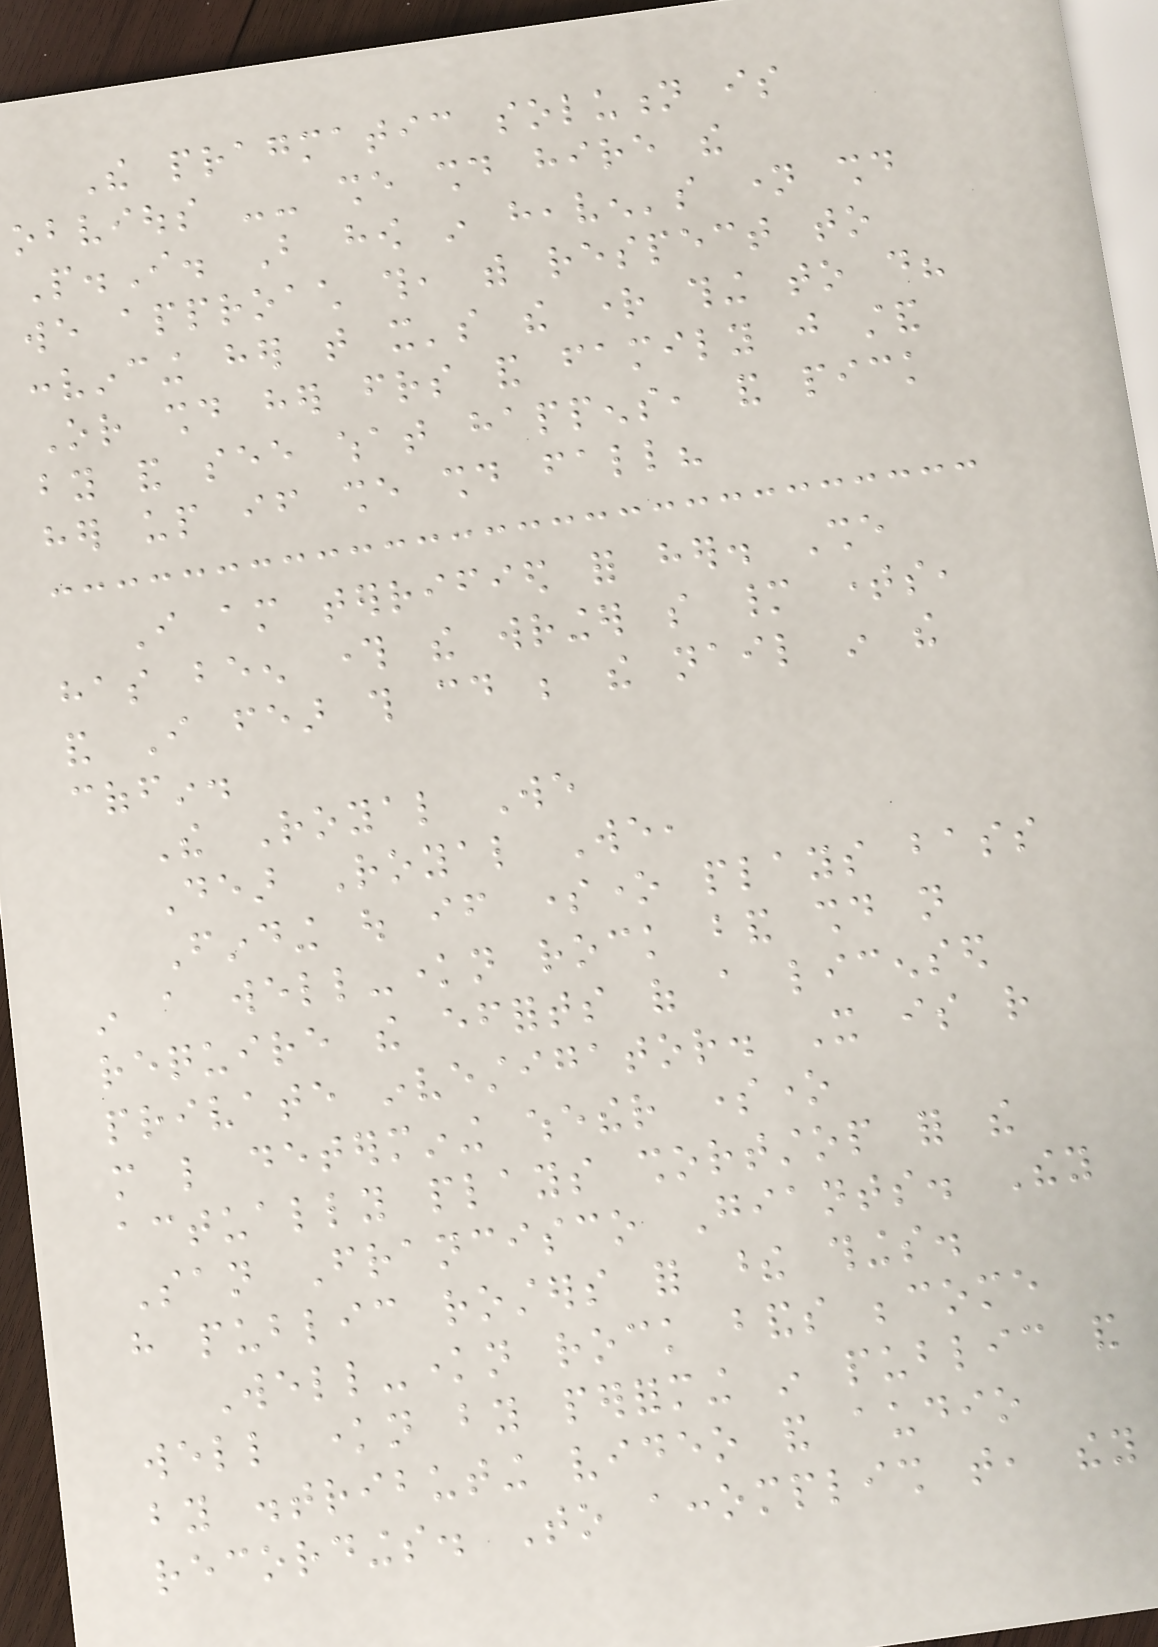The pragmatic solution is
obvious -- she should hire the
P.I. But how in heaven's name should
we approach this, with respect to
convincing her that it's the right thing to do?
Or should her friends and family just stand
by and see what happens, and pick
her up if she should fall?
I am terrified for her. She
has been through the wringer so many times,
and I fear this could be the nail in the
coffin.
The Royal We
Dear Royal We,
Finding out if someone plays bass
in a well-known rock band should not
require the efforts of a licensed
private investigator. It is rather
more like determining whether someone
actually plays shortstop for the
San Francisco Giants. They
have public rosters for these things.
Well-known rock bands become
well known by performing in public and
by distributing video and audio
recordings. To accomplish that, they
